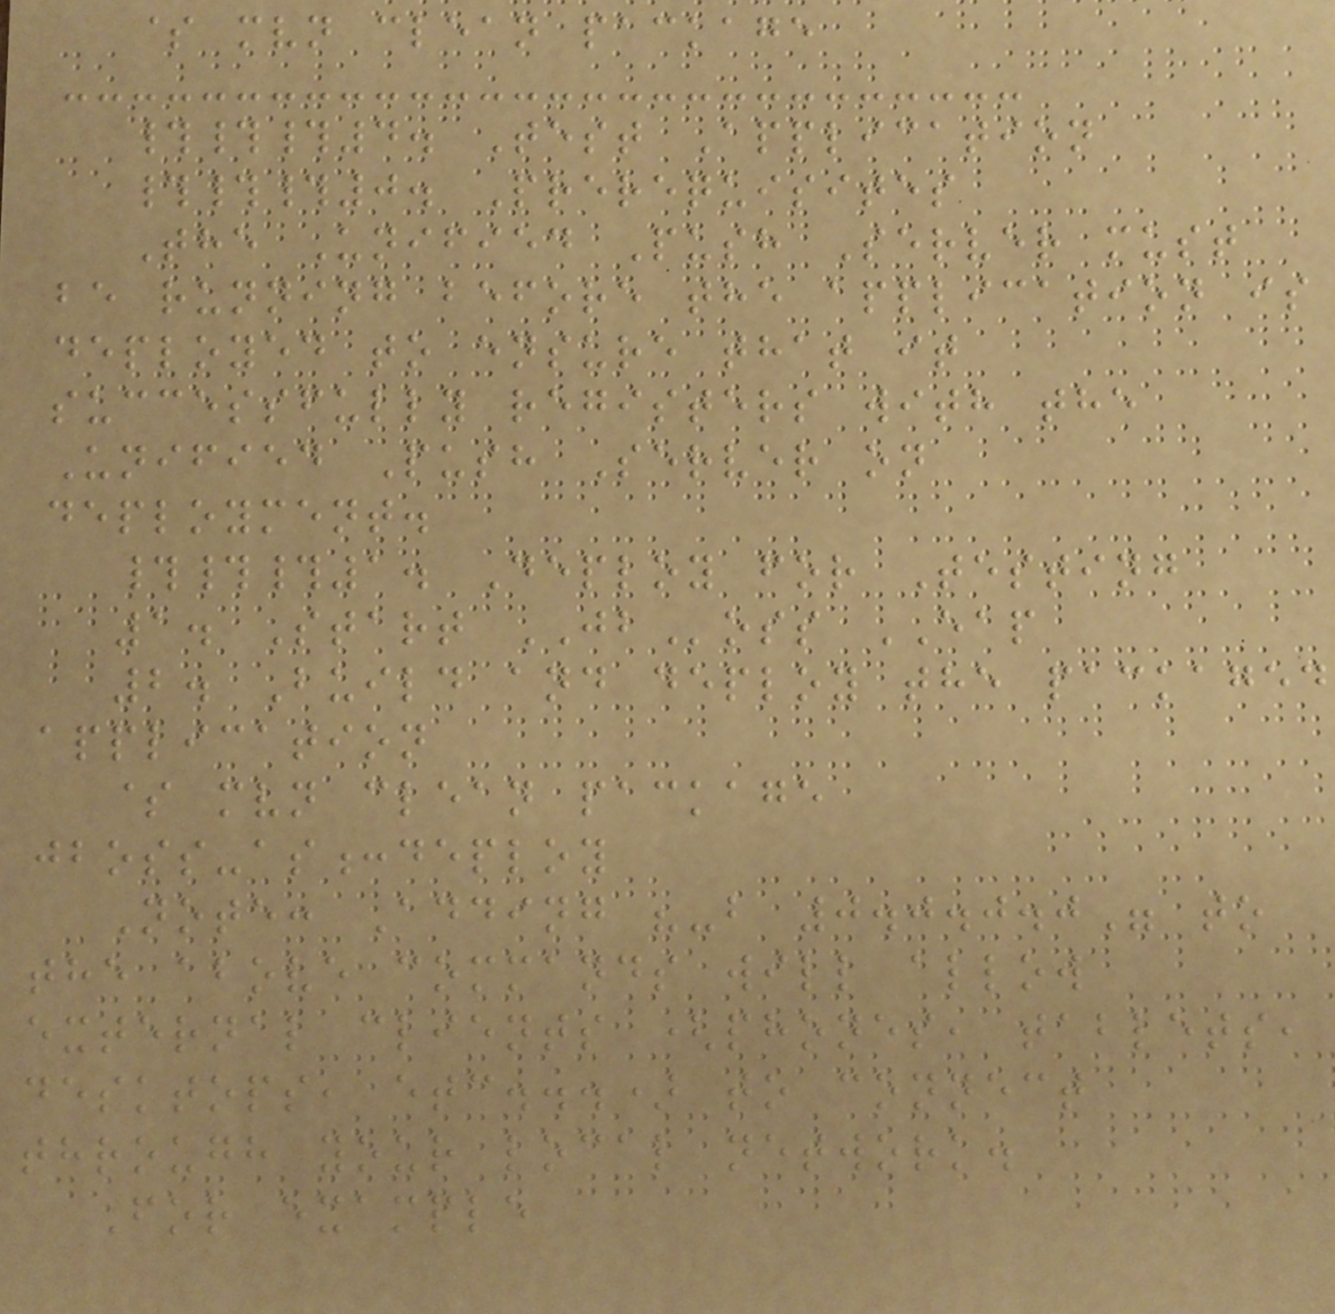$ mvn clean package
###4. Test Application
###0. Prerequisites
The Unified Push Server must
be running before the application is
deployed to ensure that it
successfully registers with the
Unified Push Server on
deployment.
###1. Deploy for Testing
1. Start JBoss EAP
2. Build and deploy the packaged
application
$ mvn clean package
jboss-as:deploy
Note: Adding "-b 0.0.0.0" to
the above commands will allow
external clients (phones, tablets,
desktops, etc...) to connect
through your local network.
For example
